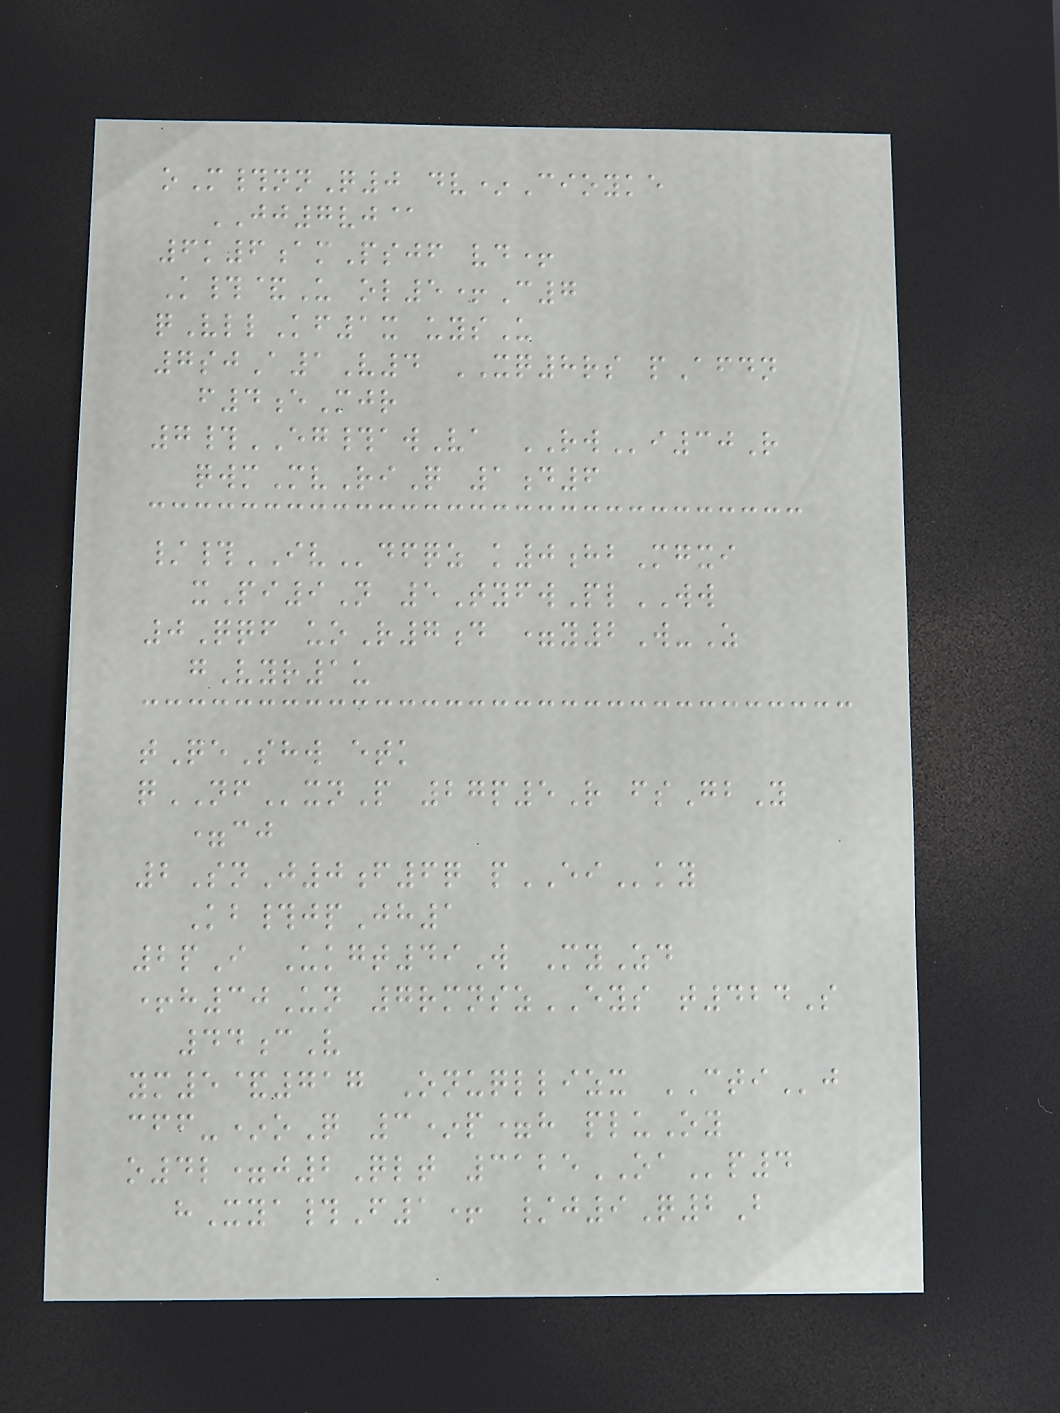oM#nnQ0 dv*Cioyke
JJ7vj@
6k6amPsjf vd+
K#&U ol5+C7
qVllKf1x uysU
7sjA1V4 XQ8rs pAfdn
f4eMjr
7#EG#awVa RWi30R
qwmMvRiQ 1d6
/#IVdfqz k0hbMgxi
xPi9N 5TyfwPlWW
0Qqf uoR7d =y2W-Z
gVyr1u
tQeShw etk
qNFxnP 27p5R fsGbY
=cj
2SnJ0f6q pEIky
Kb#jpJh1
2pI Ukgt49W MyZd
+h30Un 7rmnszEYS t424S
44cV
ym5&717 Onuqllizx CTIj
cff-*oQ 3*p=h pluOy
o4l=j2Qlt 3125OAp4
hXya#F1+ /j9Q2B
